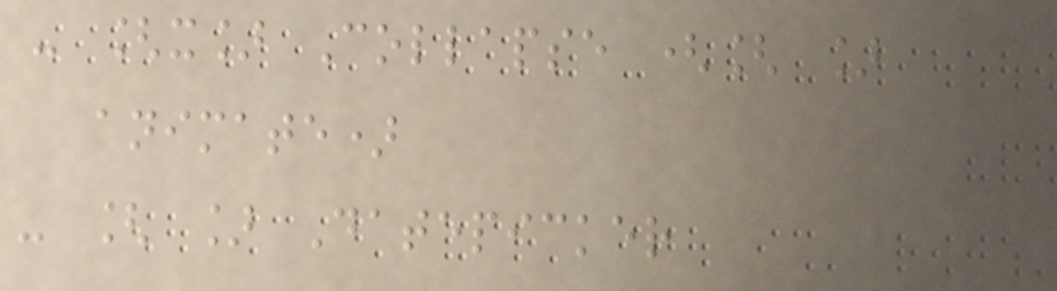- [x] Collapse ([ ]
animate)
- [ ] Datepicker
